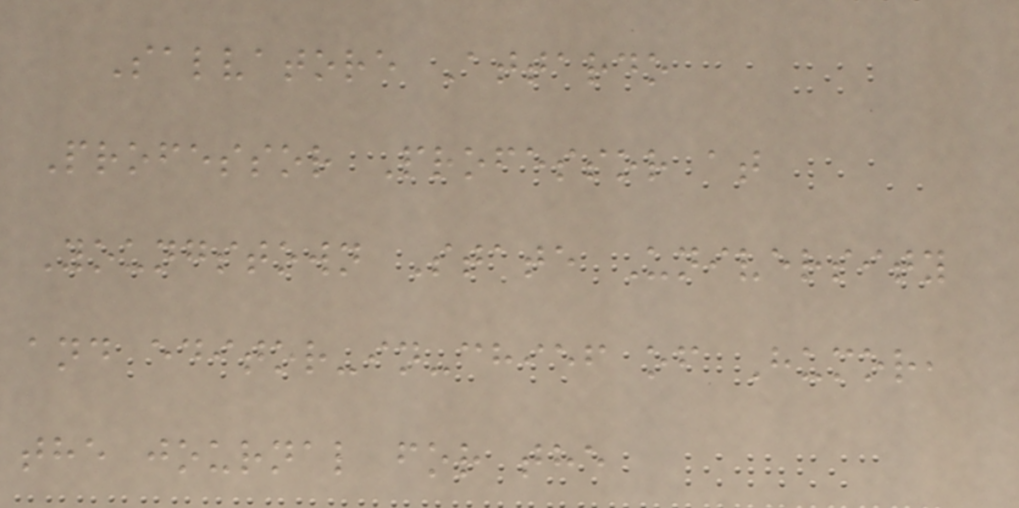Salvatore Attardo
Professor Professor at
Youngstown State University
and editor-in-chief of Humor,
the journal for the
